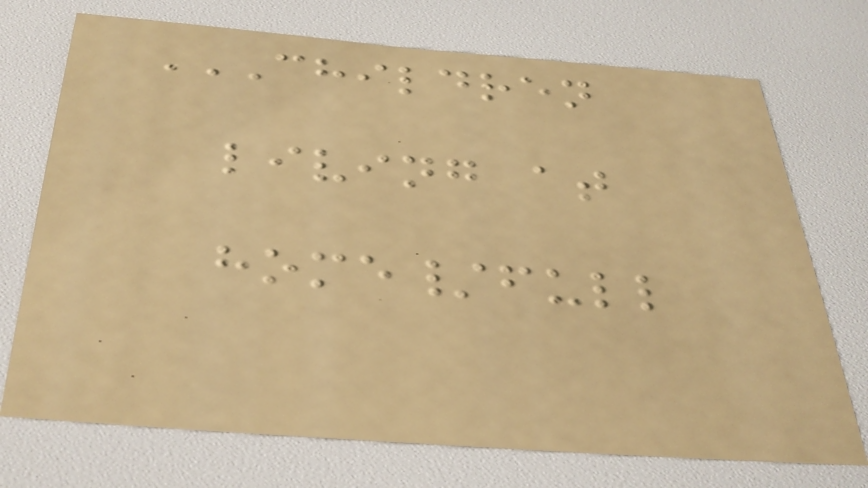CHILDREN
LIVING AT
HOME/FULL
